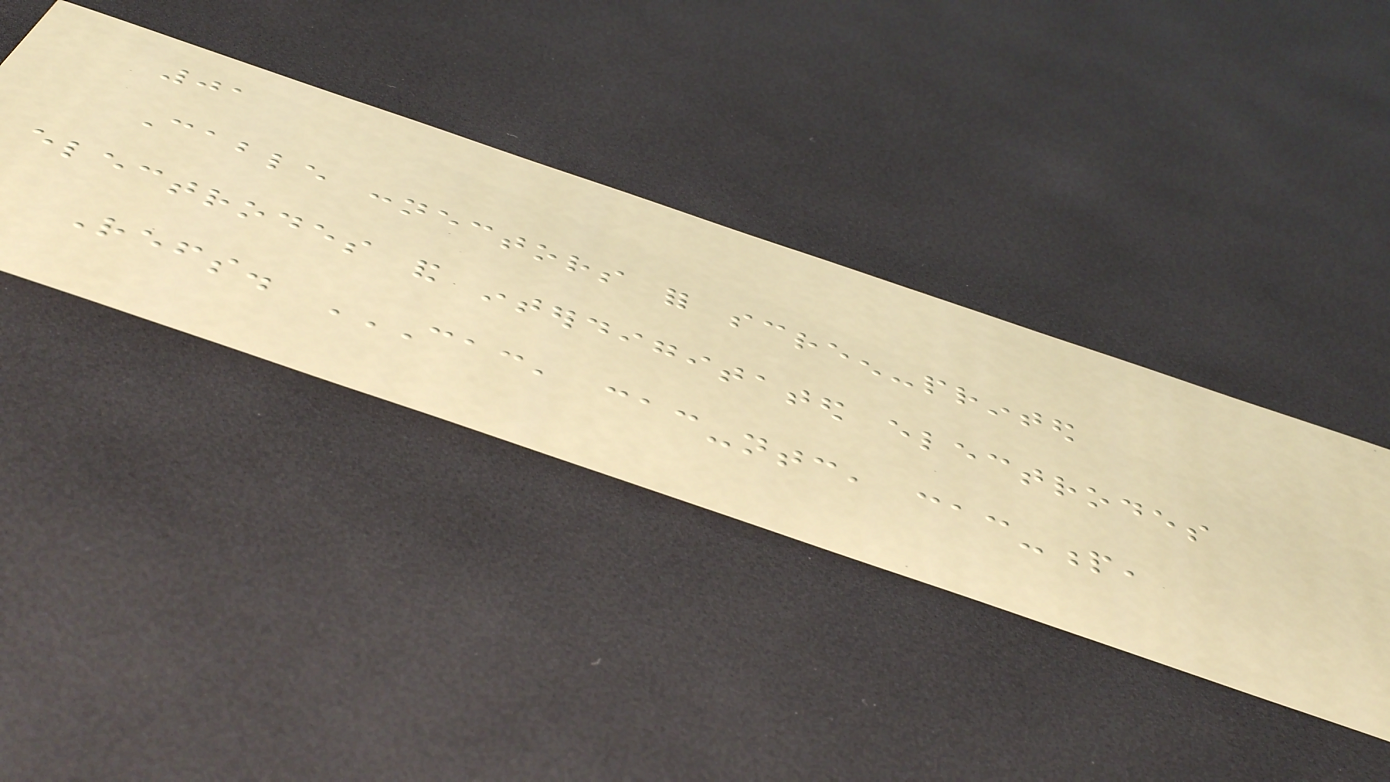01
Cable connectors for screen-printed
electrodes and interdigitated electrodes
Refs. CAC, CAC-NTC, CAC-P,
